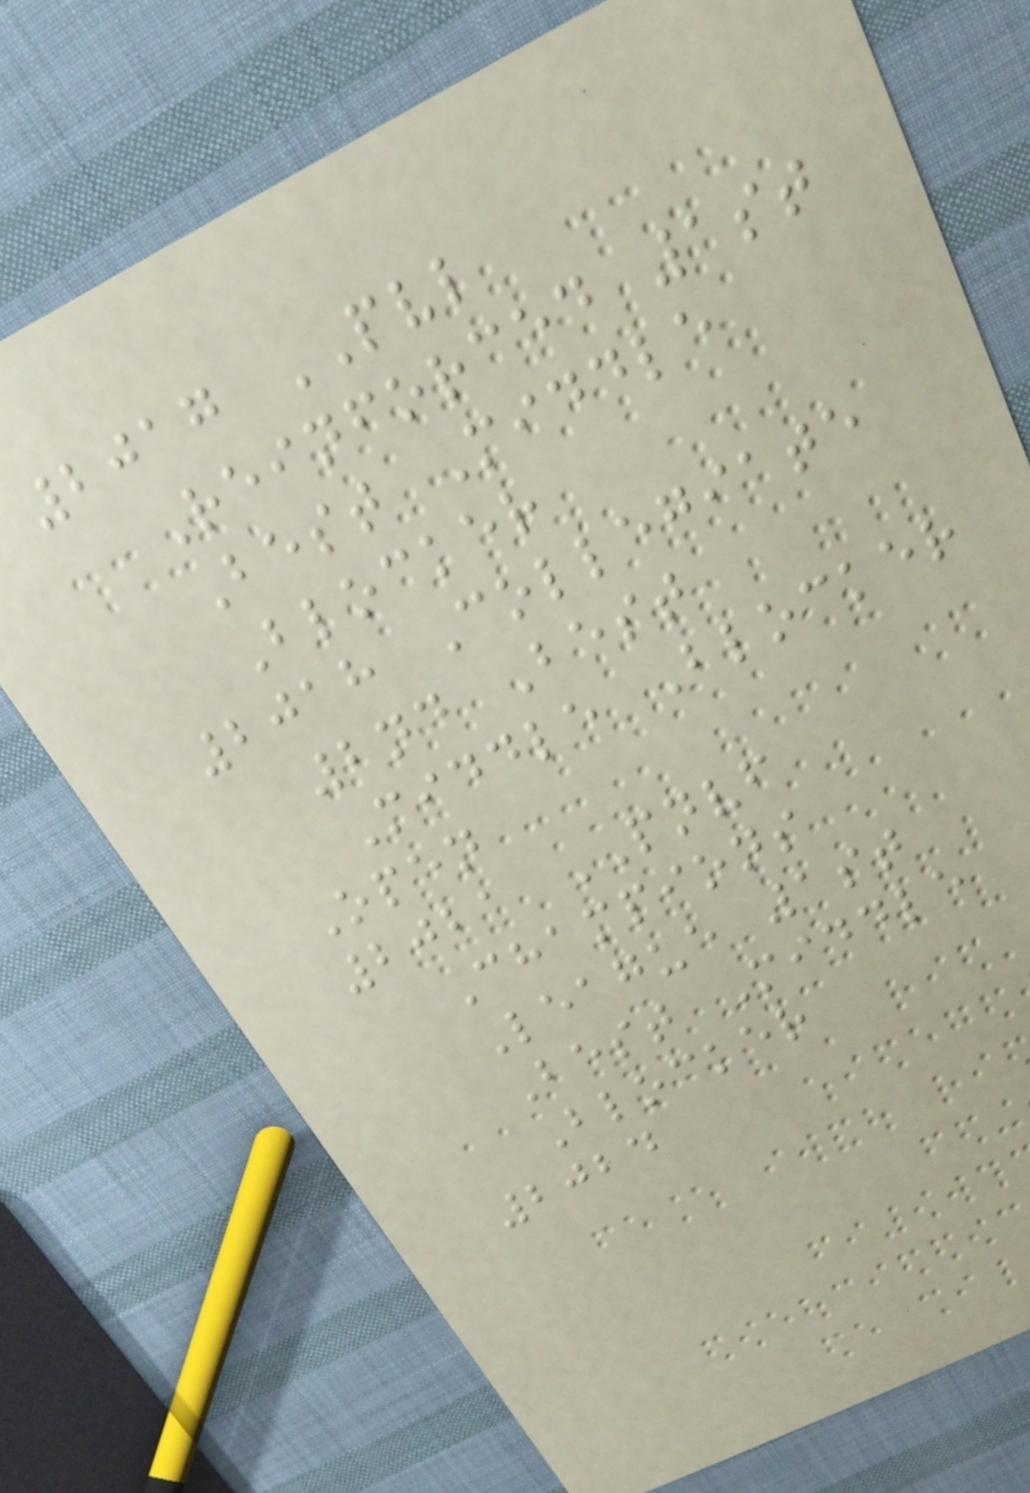2017 PVL
Reinforced 1st
Best Middle
Blocker
2018 Collegiate
2nd Best
Middle Blocker
Open
2021 PNVF
Champions
League 1st
Best Middle
Blocker
2024
